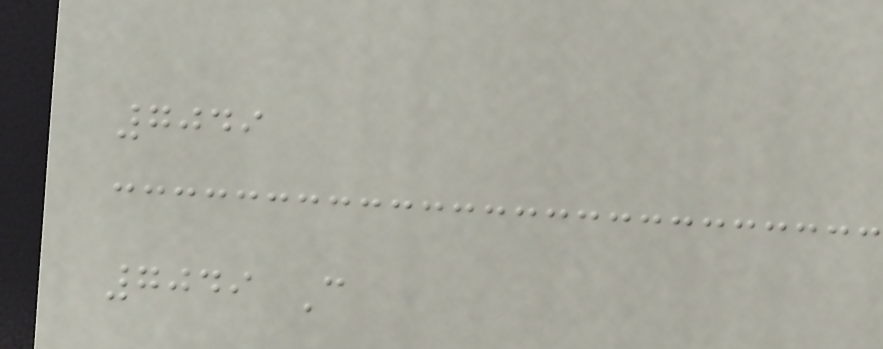7049
7049 C
